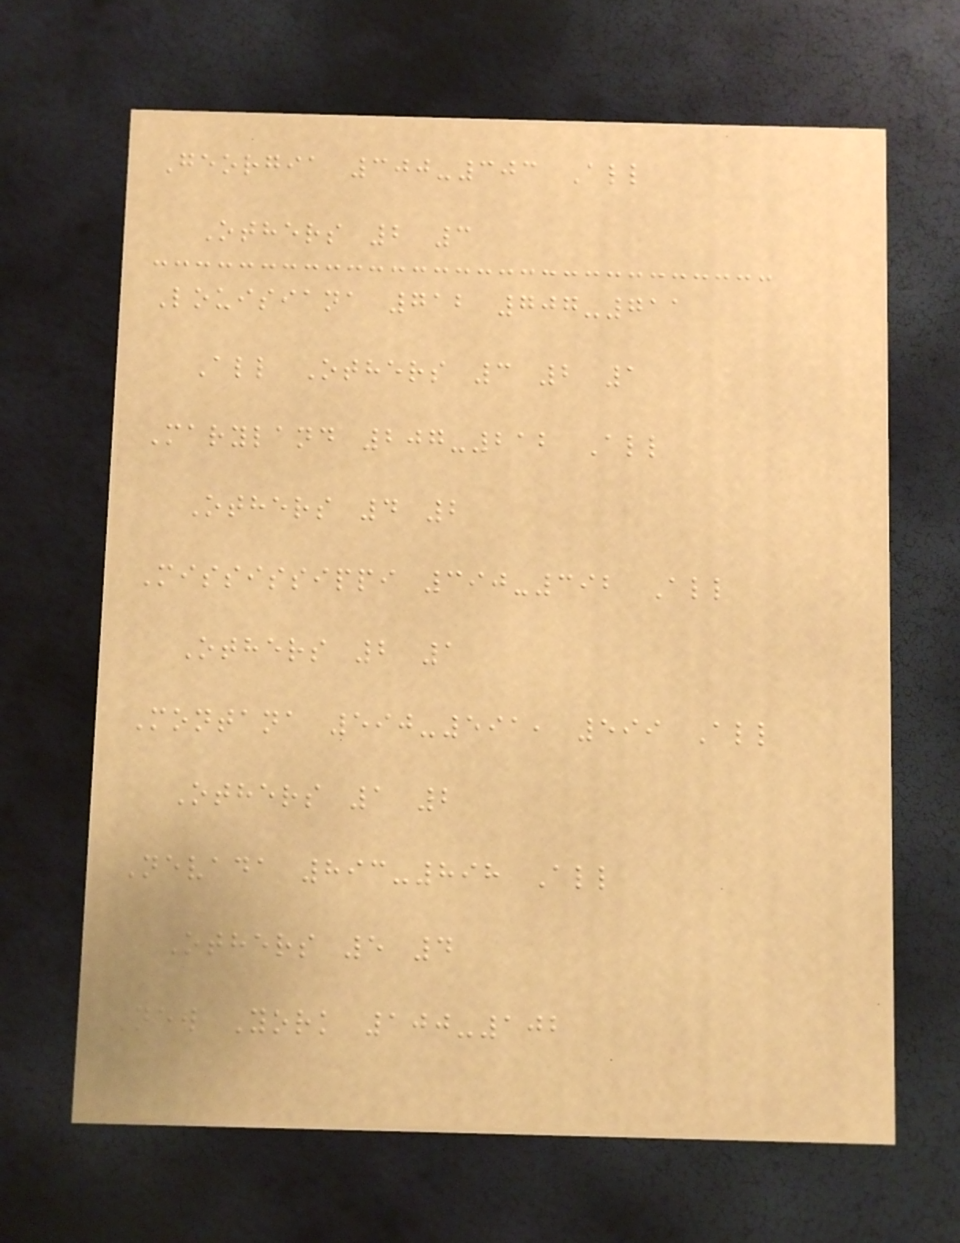Georgia 300-303 All
Others 2 3
Louisiana 712 707-711
All Others 3 2 1
Maryland 207-212 All
Others 4 2
Mississippi 390-392 All
Others 2 1
Montana 590-591, 599 All
Others 1 2
Nevada 893-898 All
Others 5 4
New York 100-102
